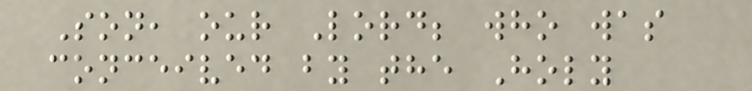Son, our Lord; who was
conceived by the Holy
